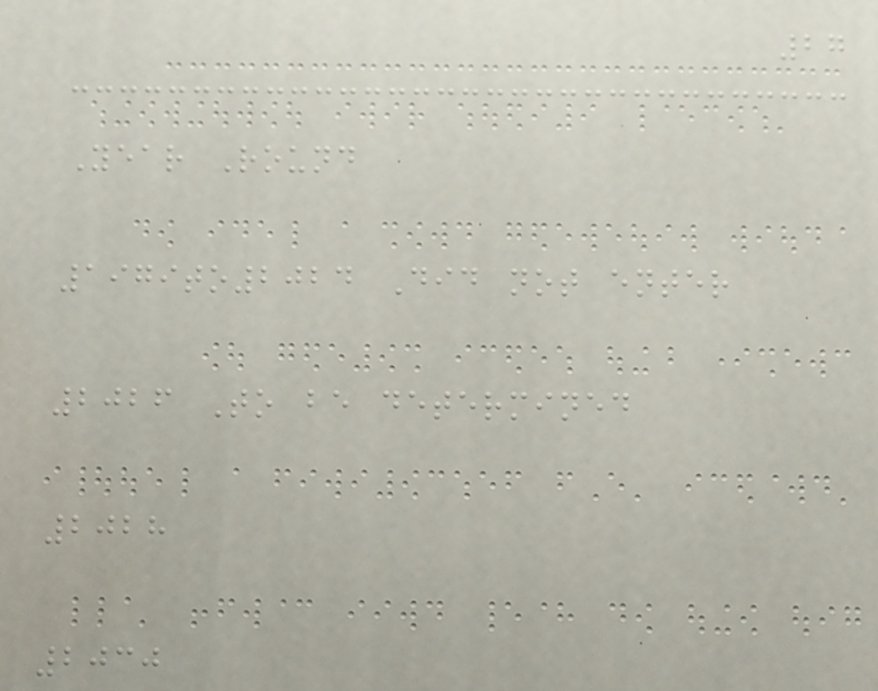27
Year Round
1979to2024 Did not enter
2026 To be determined
2028
2030
